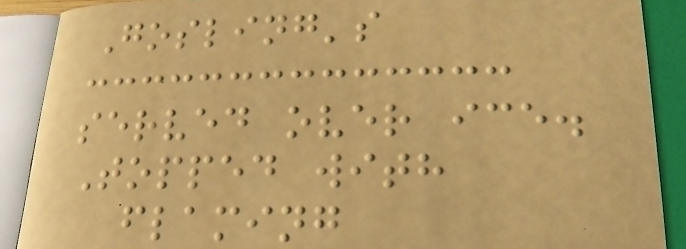Gosling's
served over ice.
Topped with
flaming
